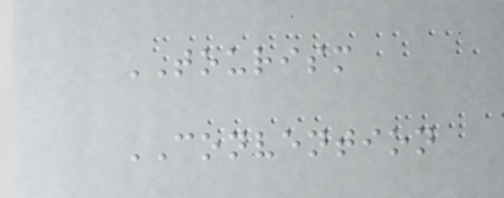TOURISM
CONVENTION
